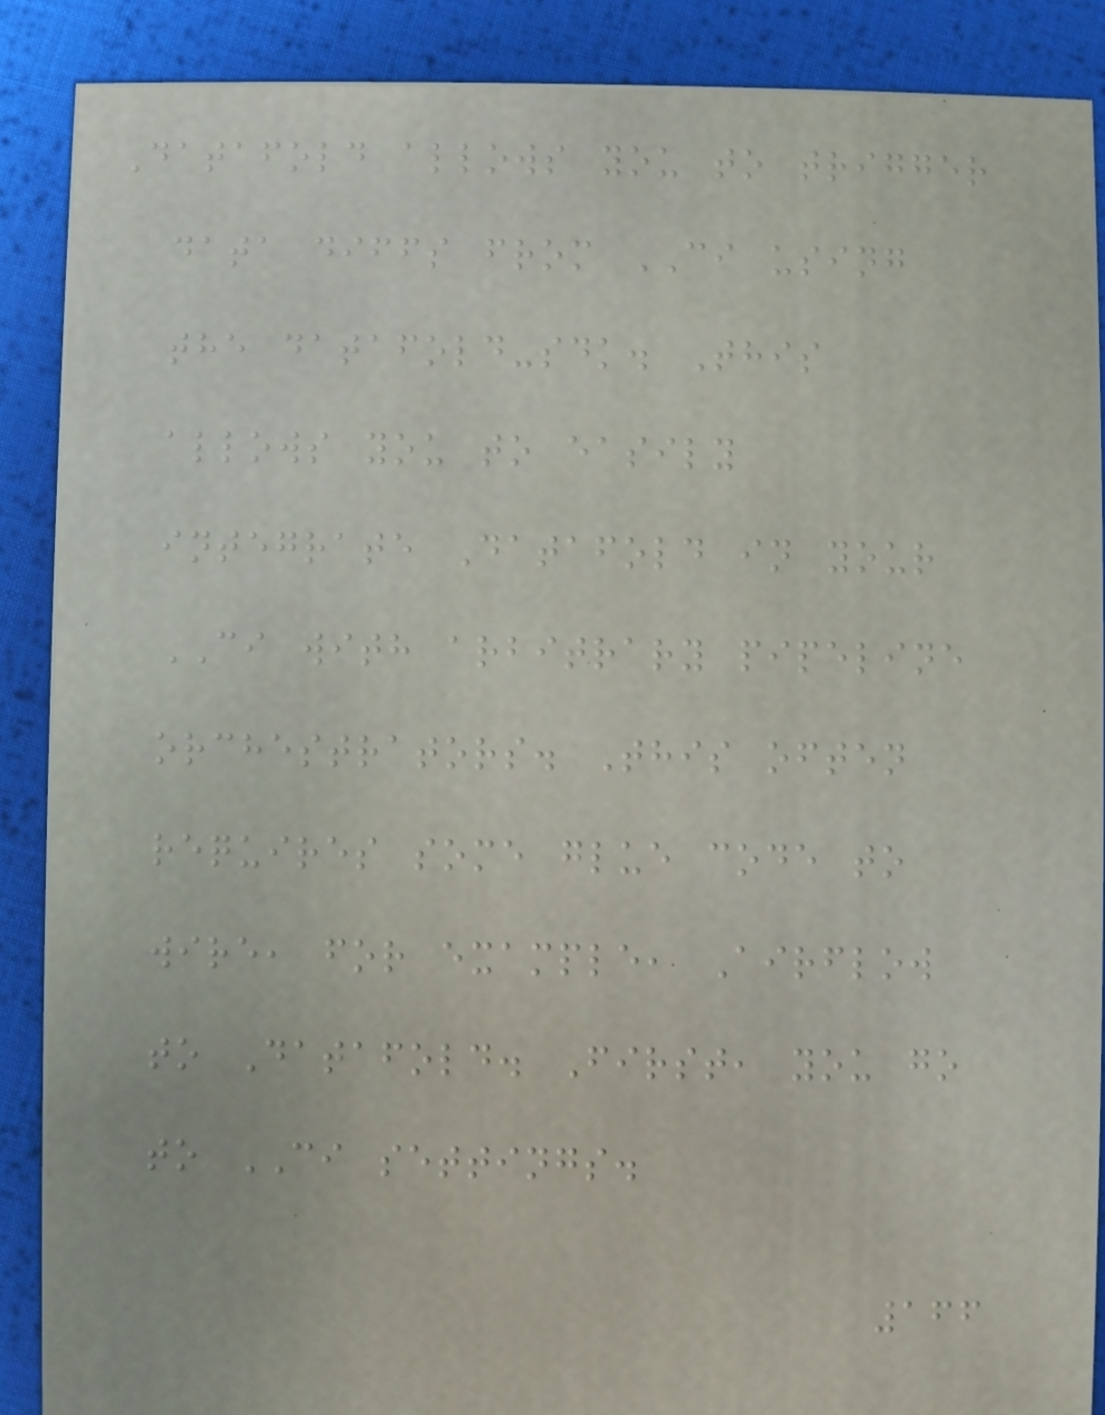Datafold allows you to trigger
data diffs from CI using
the datafold-sdk. This
allows you to easily
integrate Datafold in your
CI with arbitrary pipeline
orchestrators. This often
requires some glue code to
wire, for example, Airflow
to Datafold. First, you go
to CI settings.
166
